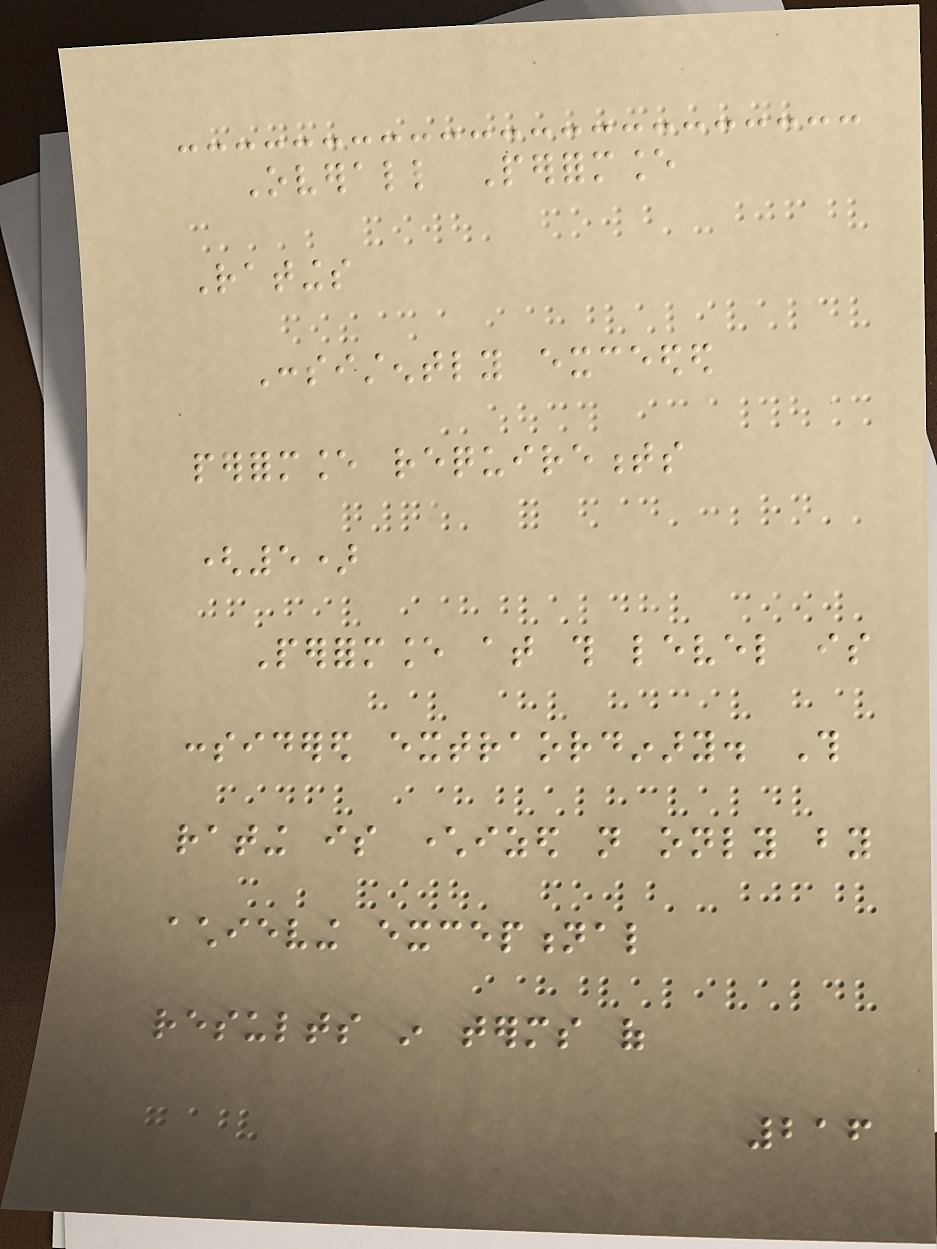Overall Performance
Ratings
Consistently exceeded
performance requirements
(5)
Performance at this level is
considered extraordinary. This
rating is characterized not only by
achieving exceptional
results in terms of
216
